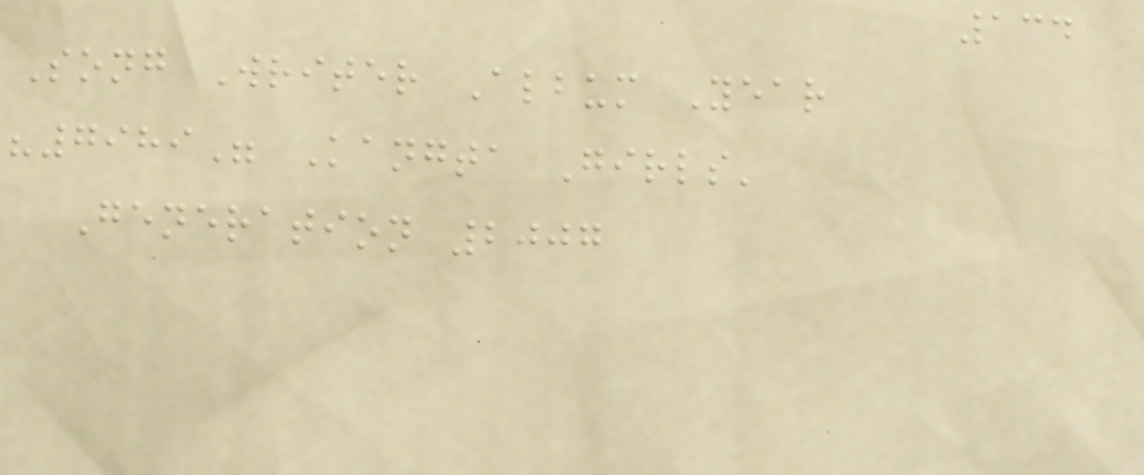134
Song Writer Album Year
"7989" Kangta Girls'
Generation 2007
